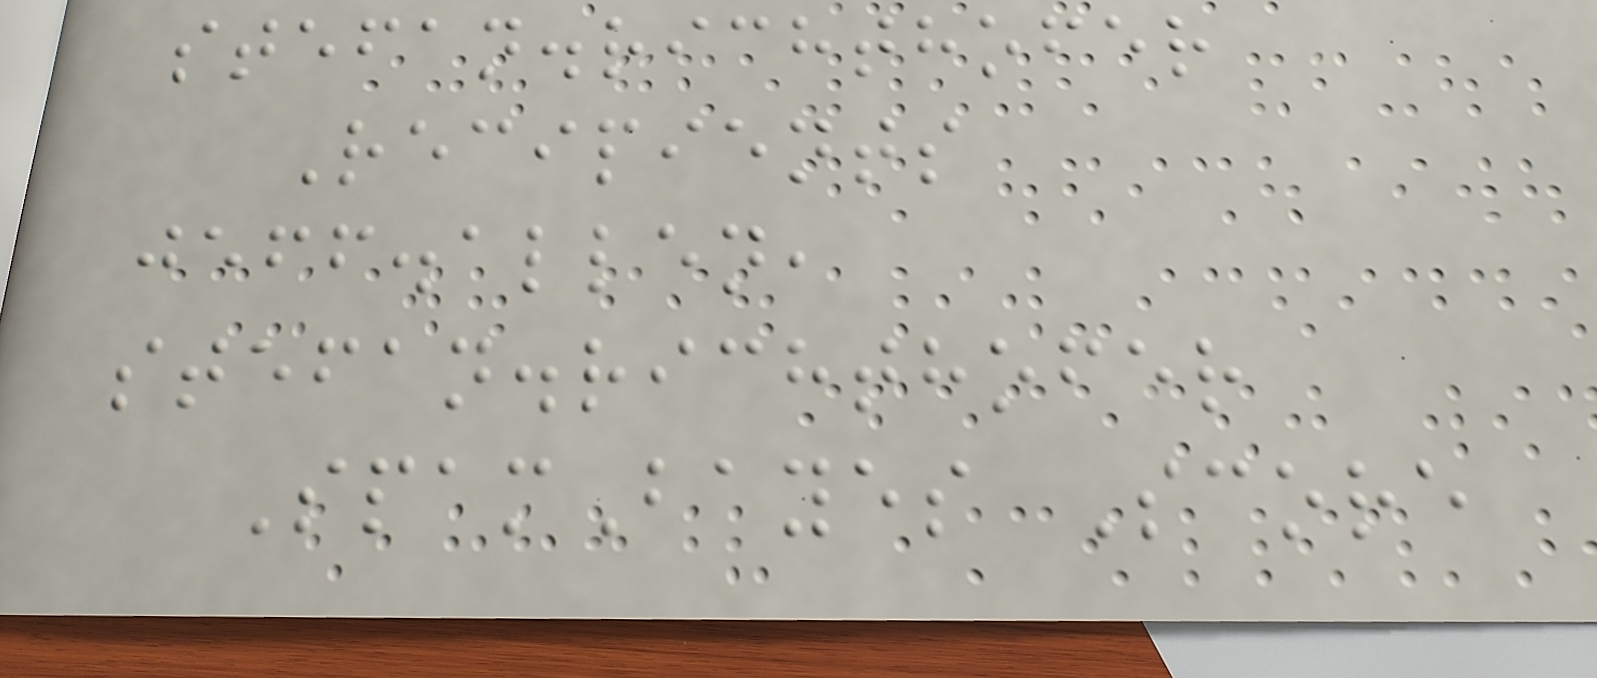stefan.richthofer
Recipients
jeff.allen,
stefan.richthofer
SpamBayes Score
